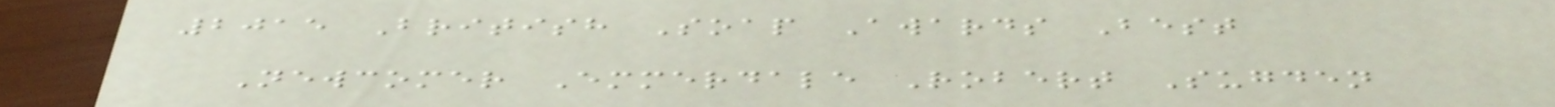2015 British Soap Awards Best
Newcomer Emmerdale Robert Sugden
